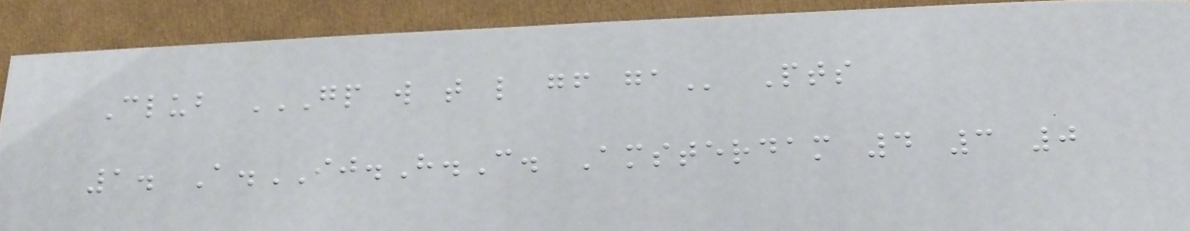Club GP W T L GF GA Pts
1. A.IJ.H.C. Amsterdam 4 3 0
